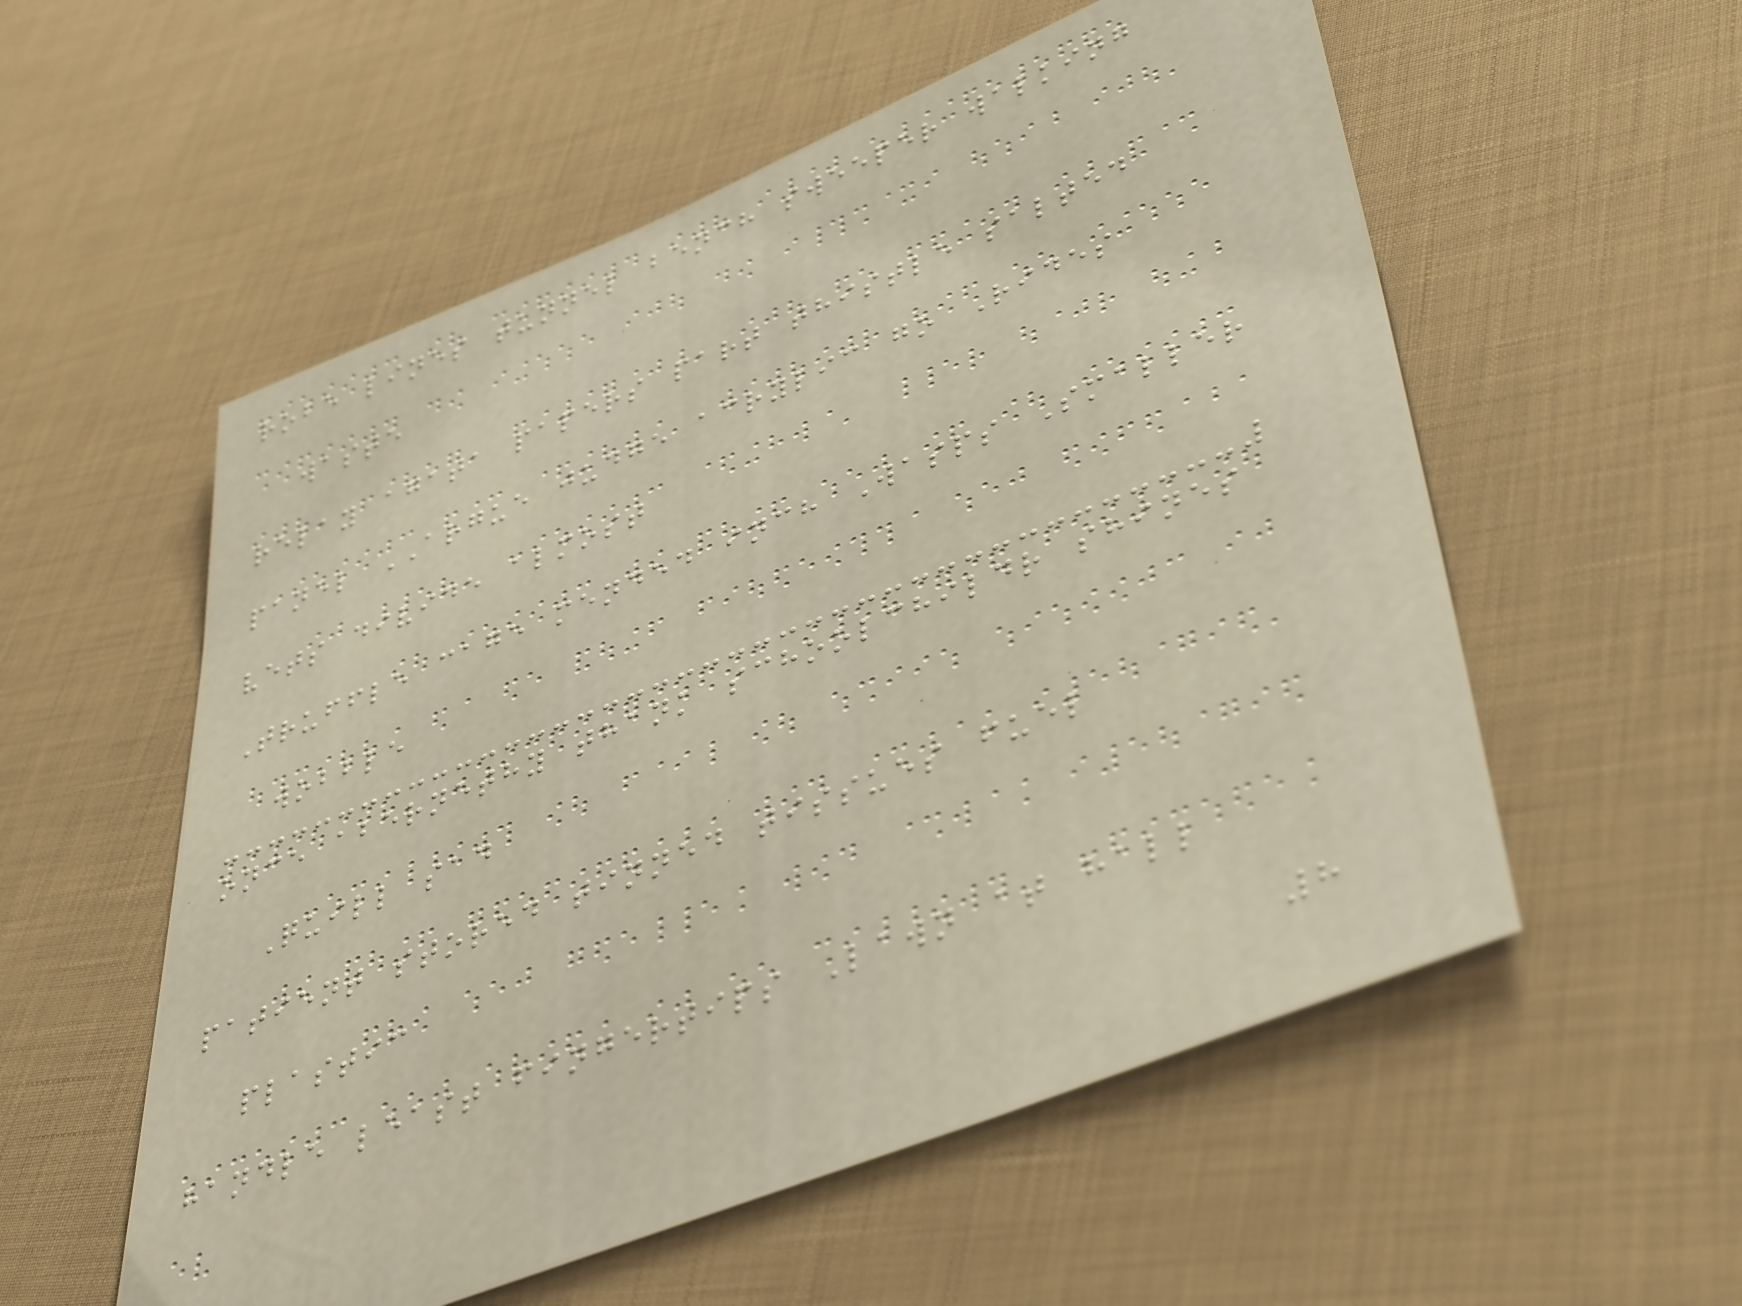robe lines tunnel bench sweeper walking
waste
relay agata papers part thistle salted
panel ARGUE judge acrylic go Rides
vets divide almost
Truffle cage mended inch Wasps Smaller
wobble
once abernethy thank schoolchildr shines
Quill sad
patient stored tinned tissues fuel
plastic
handle least fingertips Lawn at hall
8
